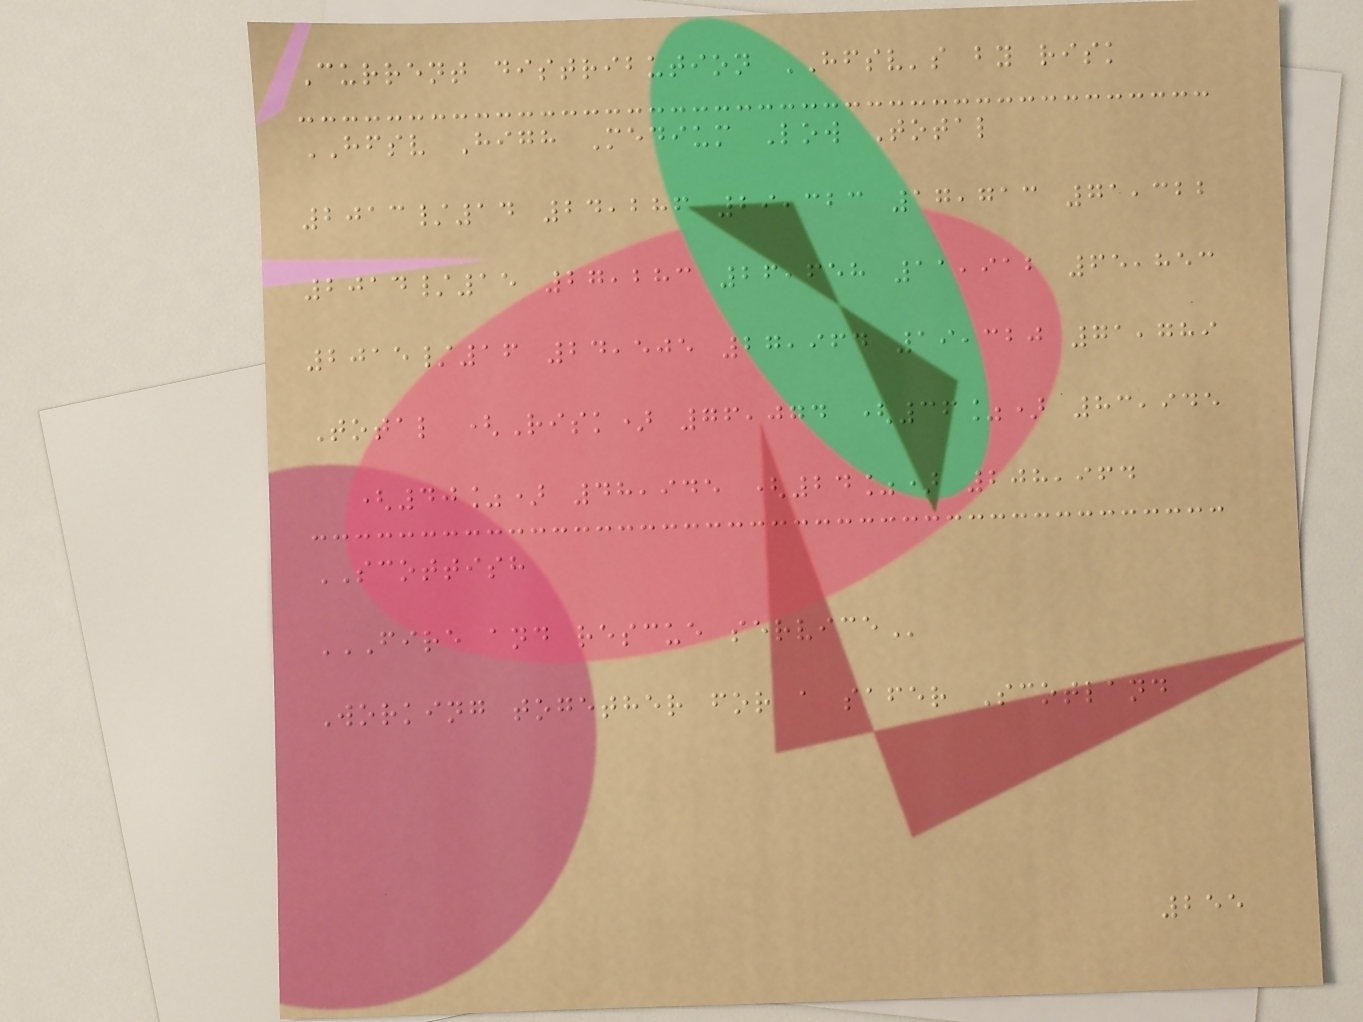Current distribution HFSV's by risk
HFSV High Medium Low Total
2013/14 24,286 29,323 17,713 71,322
2014/15 27,283 26,658 11,912 65,853
2015/16 24,505 27,964 19,320 71,789
Total (Risk) 76,074 (36%) 83,945
(40%) 48,945 (24%) 208,964
SCOTTISH
FIRE AND RESCUE SERVICE
Working together for a safer Scotland
255
